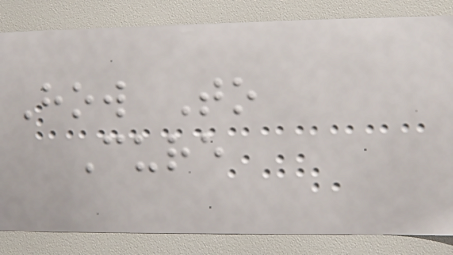How To
Cure
